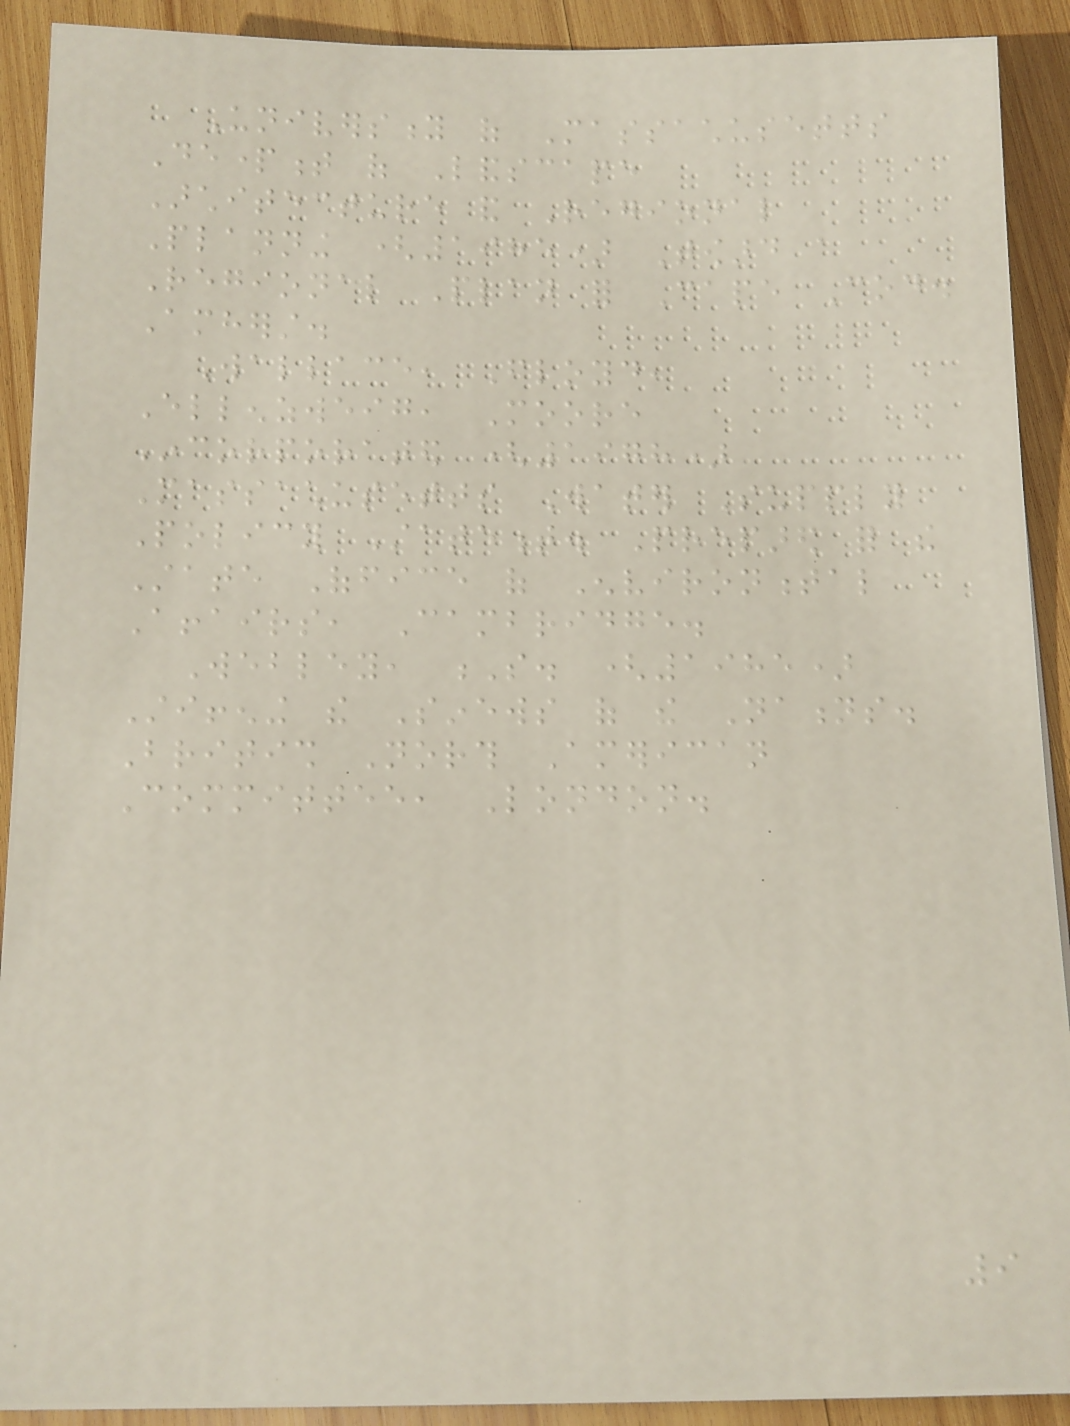University of Massachusetts
Department of Landscape
Architecture and Regional
Planning (1985) Toward a
Regional Plan for Cape Cod.
Amherst.
Wallace, Floyd,
Ellenzweig, Moore
Incorporated (1978)
Massachusetts Water Supply
Policy Statement. Prepared for the
State Office of Environmental
Affairs, Cambridge.
Webley, S. (1985)
Stiffening the Sinews of the Nations.
British North American
Committee, London.
9
